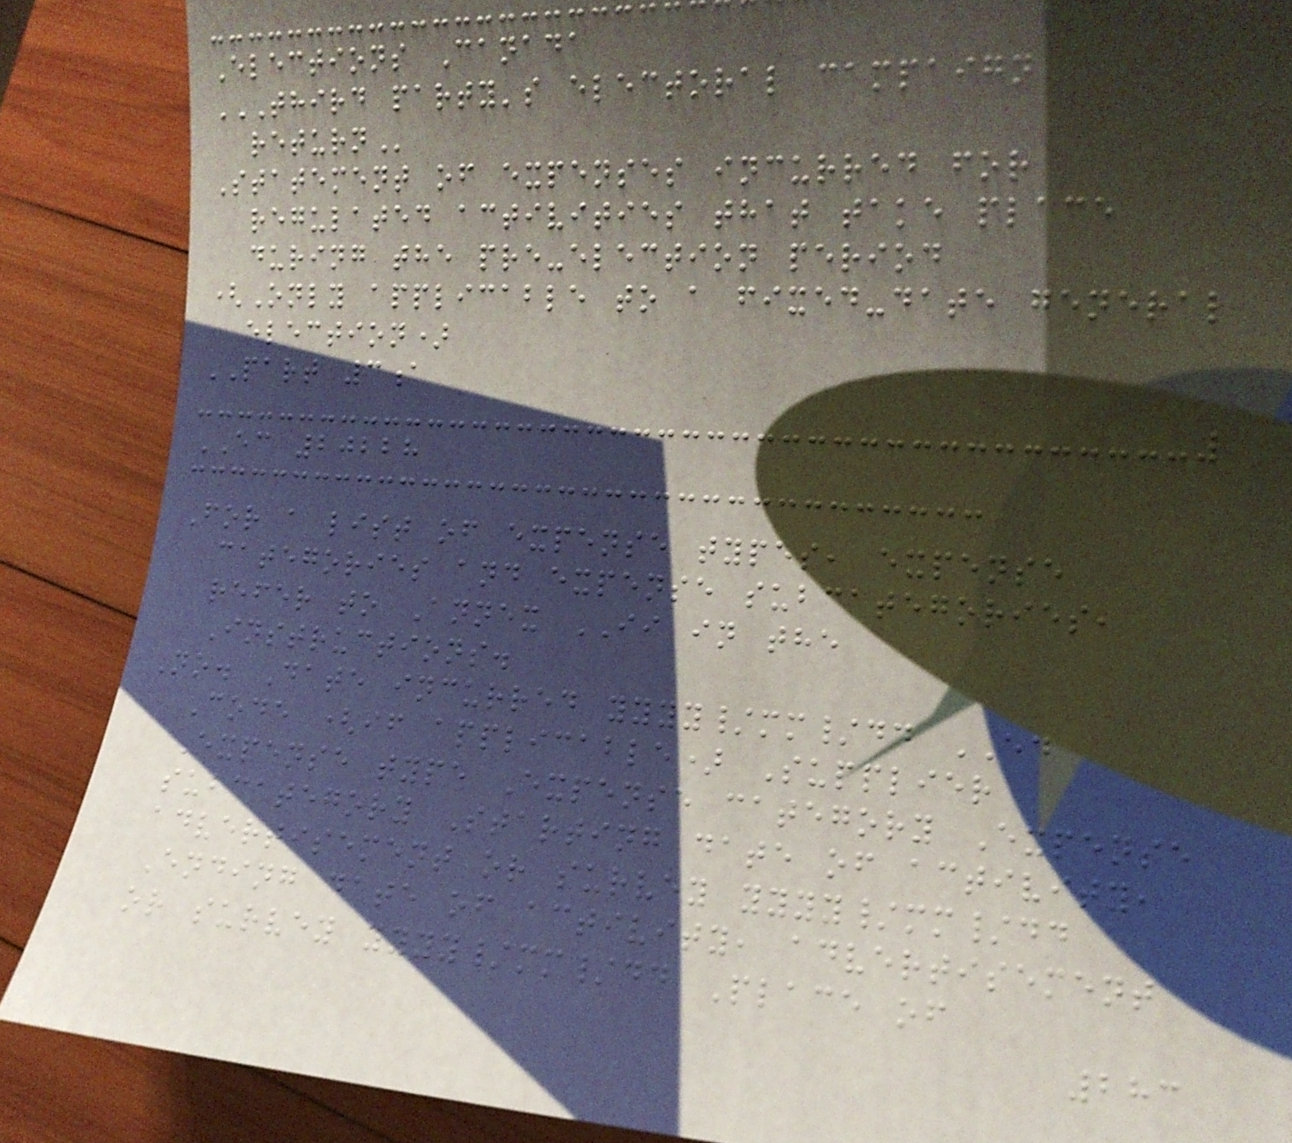Elections Canada
THIRD PARTY'S ELECTORAL CAMPAIGN
RETURN
Statement of expenses incurred for
regulated activities that take place
during the pre-election period
(Only applicable to a fixed-date general
election)
PART 3a
EC 20228
For a list of expense types, expense
categories and expense subcategories,
refer to Annex II in the
Instructions.
No. Date incurred yyyy/mm/dd ED
Code (if applicable) Supplier
Expense type Expense category Expense
subcategory Starting date of activity,
advertisement or survey yyyy/mm/dd
Ending date of activity, advertisement
or survey yyyy/mm/dd Place of
283
